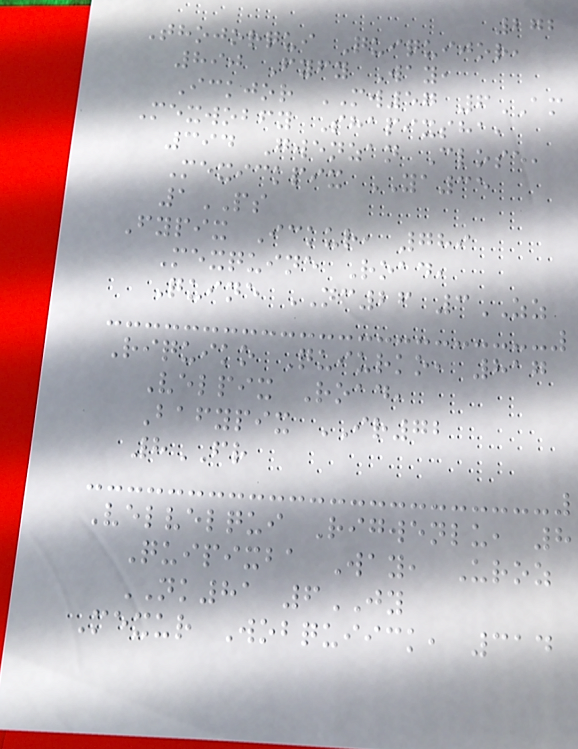272
Thojorqui Quiquijor,
890 Fyfy Way,
Ickjor MW57 6AM
Mexwobfy Shapixsha,
394 Gwenzan Close,
Mexickpix YA35
1PS
Fypix Ickur, 789
Mexquine Road,
Quine NC26 3ZZ
Riquiko Quiurko, 817
Velpix Road,
Bafypix IR72
8FR
Velvelqui Rigwenlu, 8
Quipixba Way, Uroz
NK81 6JY
Mexur Wobquiick, 314
